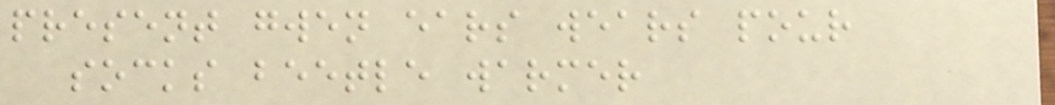present gwen ears wears pour
socks beetle warmer
